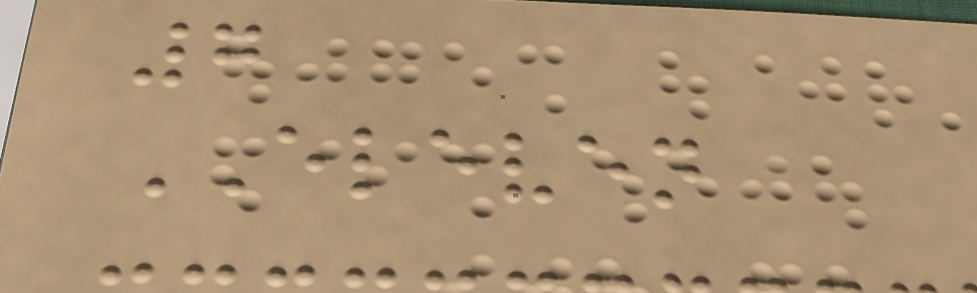7
ELEVEN
